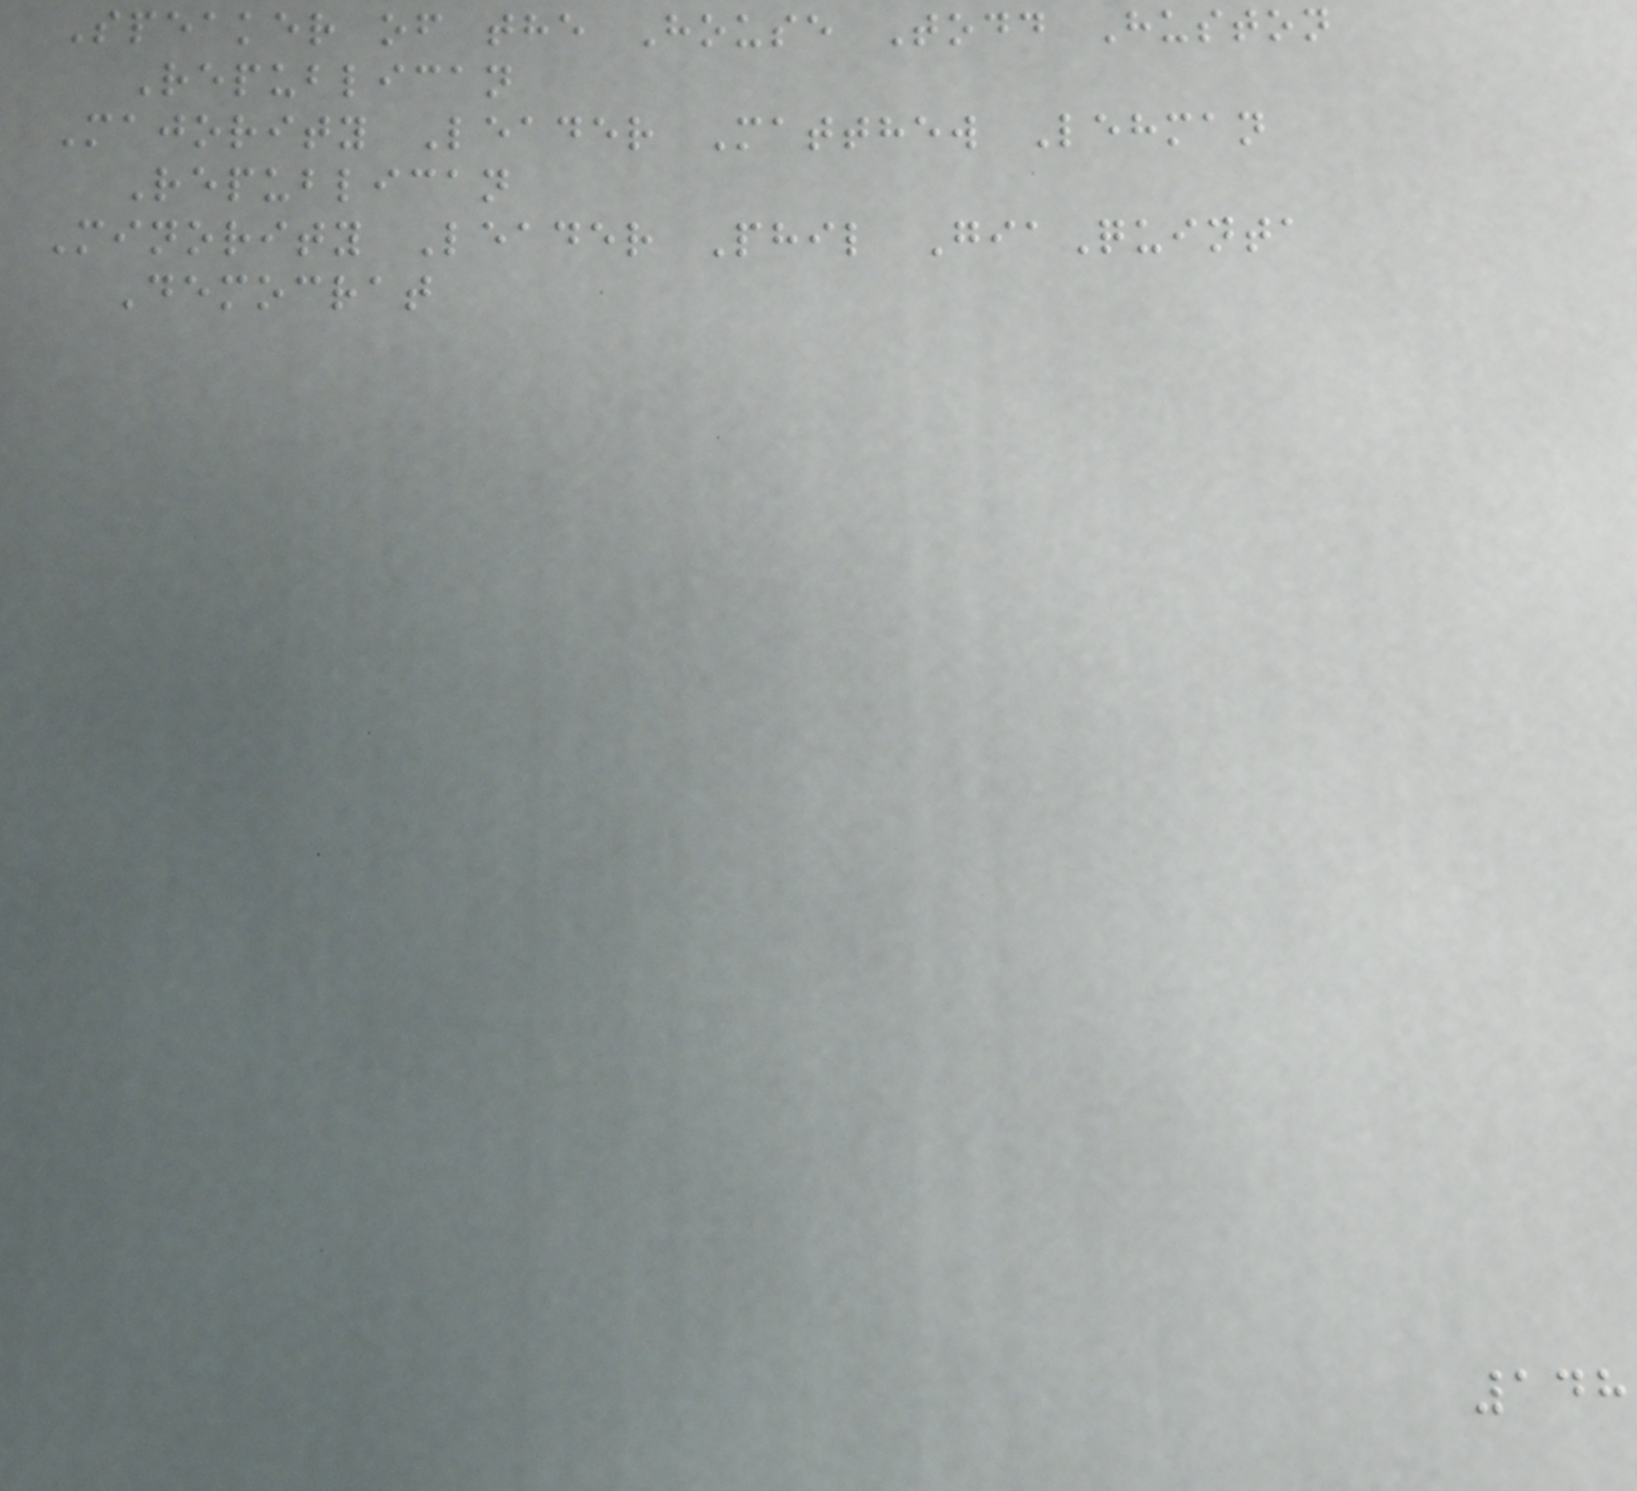Speaker of the House Todd Huston
Republican
Majority Leader Matthew Lehman
Republican
Minority Leader Phil GiaQuinta
Democrat
148
